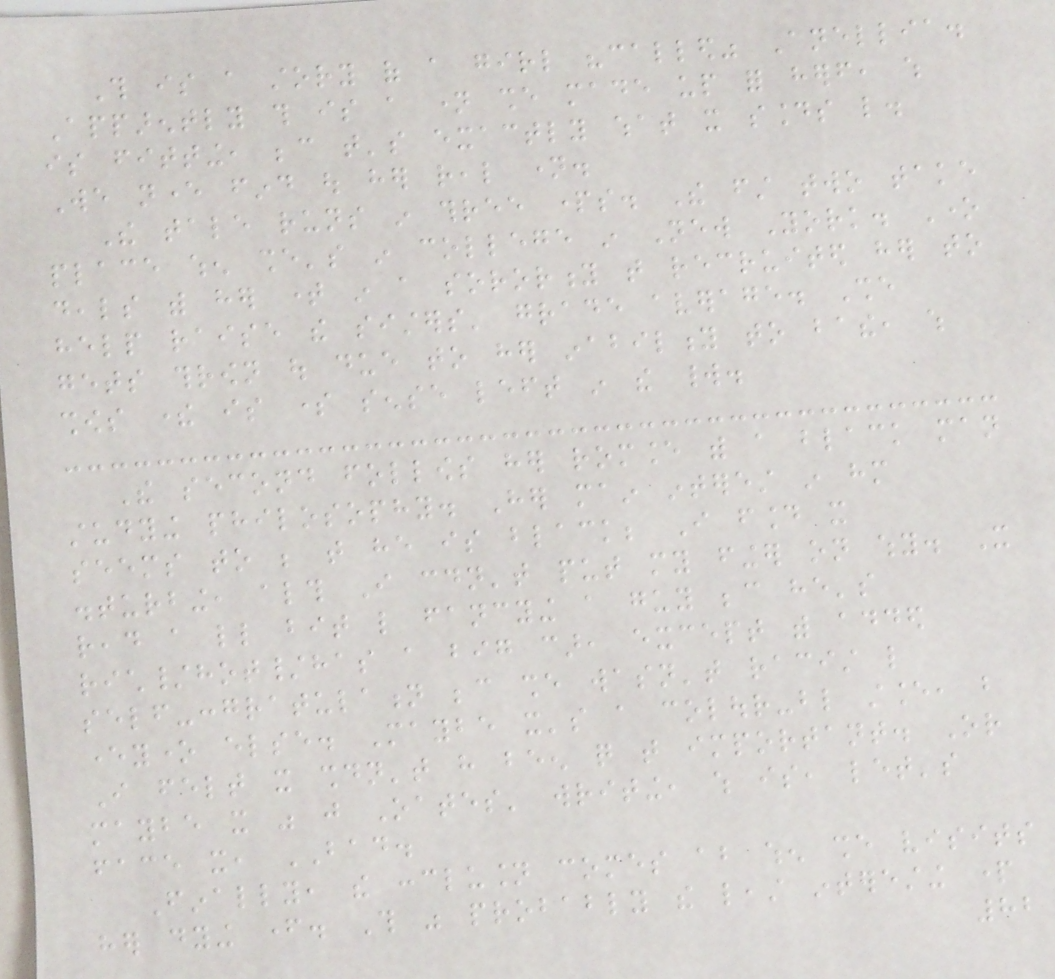This is a story of a girl "called" Anellia.
Apparently this is a name she made up for herself, which
is fitting, because that's exactly what it sounds like.
We never find out her real name.
The tale runs in three parts. The first two take
place when she's in college in New York. One
deals with her time in a sorority that recruited her to
help raise the sisters' grade average. She
gets thrown out due to her inability to bathe, which
shows there is some sense left in the world.
The second follows her romance with a black man
studying philosophy. Her main interest in him
seems to be that he is black; I found it
disturbing, although I couldn't put my finger on why. It
read a little bit like fancying a guy because he's
rich/hot/has a big car, except with added
self-congratulation because she wasn't racist like
everyone else. Maybe it's a colour-blind stance, but
I felt it shouldn't have been quite that important. Or
maybe it was just Oates' writing, which is, let's
face it, BAD.
Finally, the conclusion comes about when she visits
her dying father. This was probably the least interesting part
82
